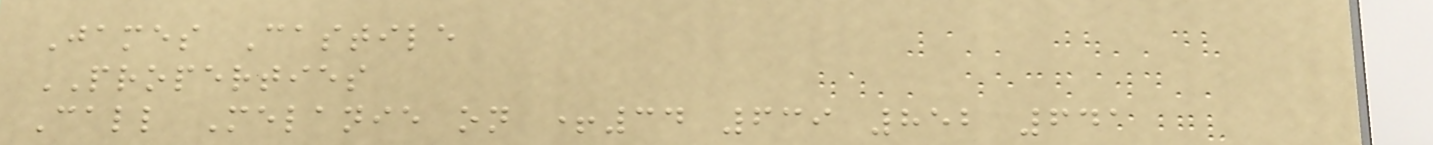James Castile
PROPERTIES
Call Melanie on +34 639 852 641
